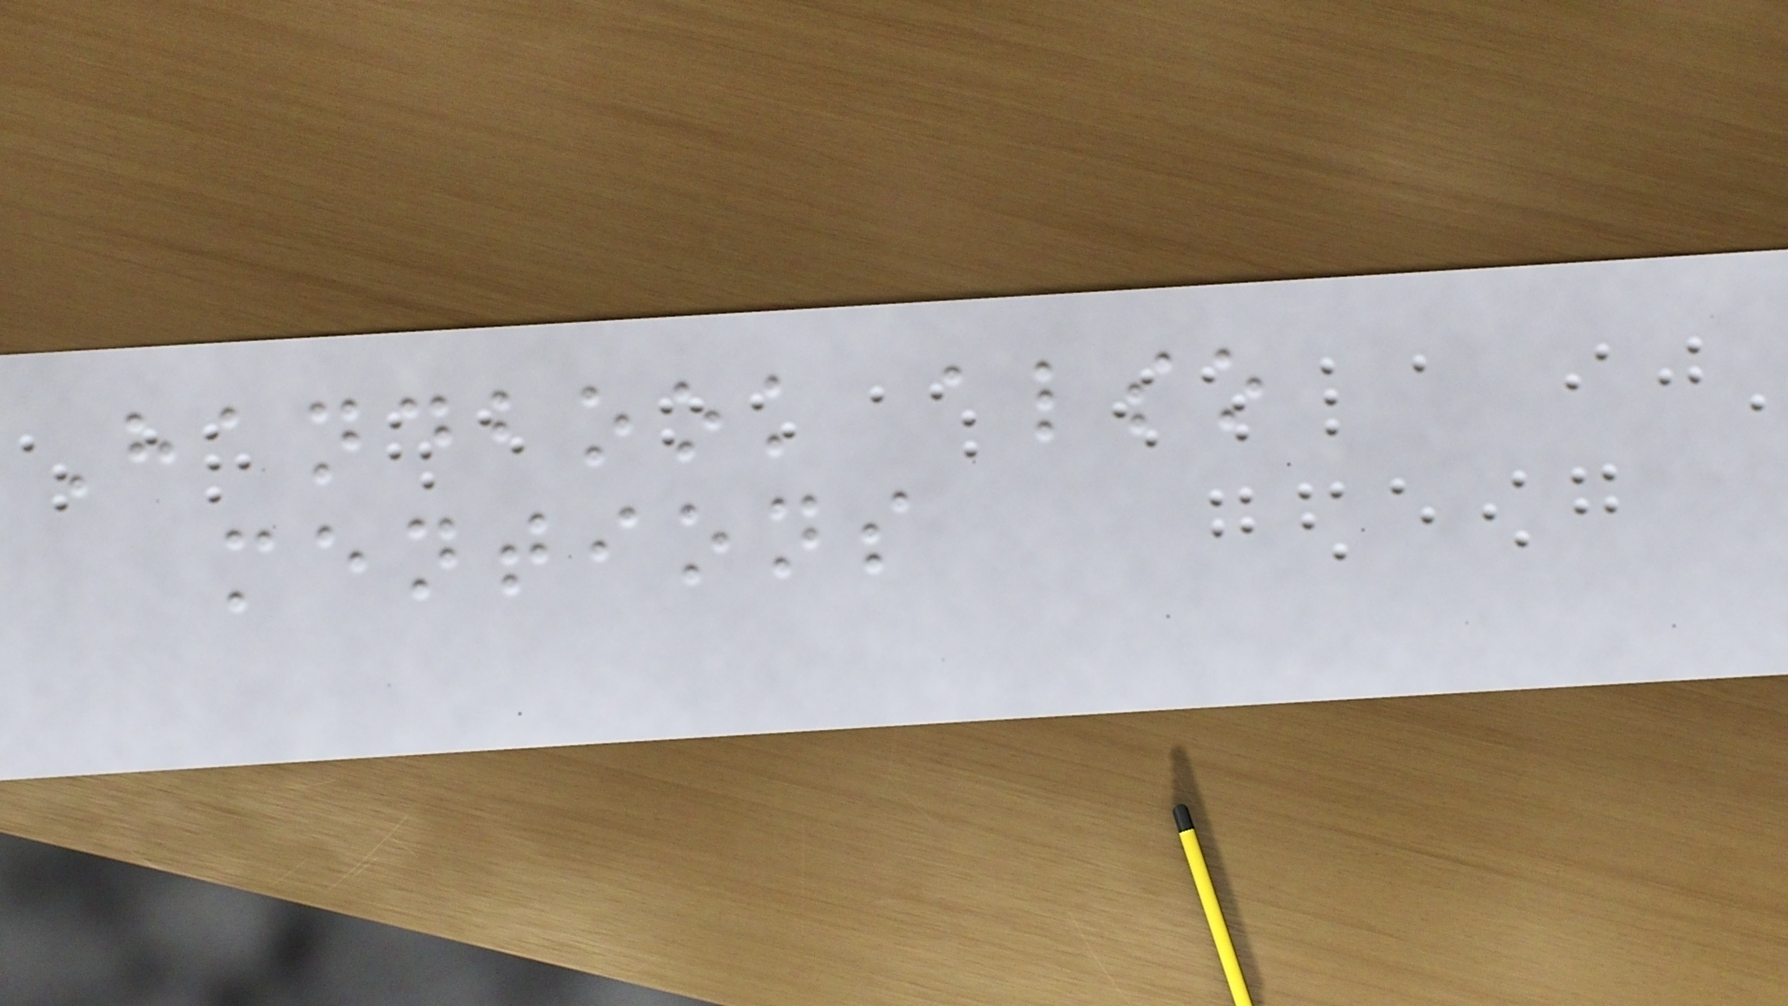Handbook also
mentions
